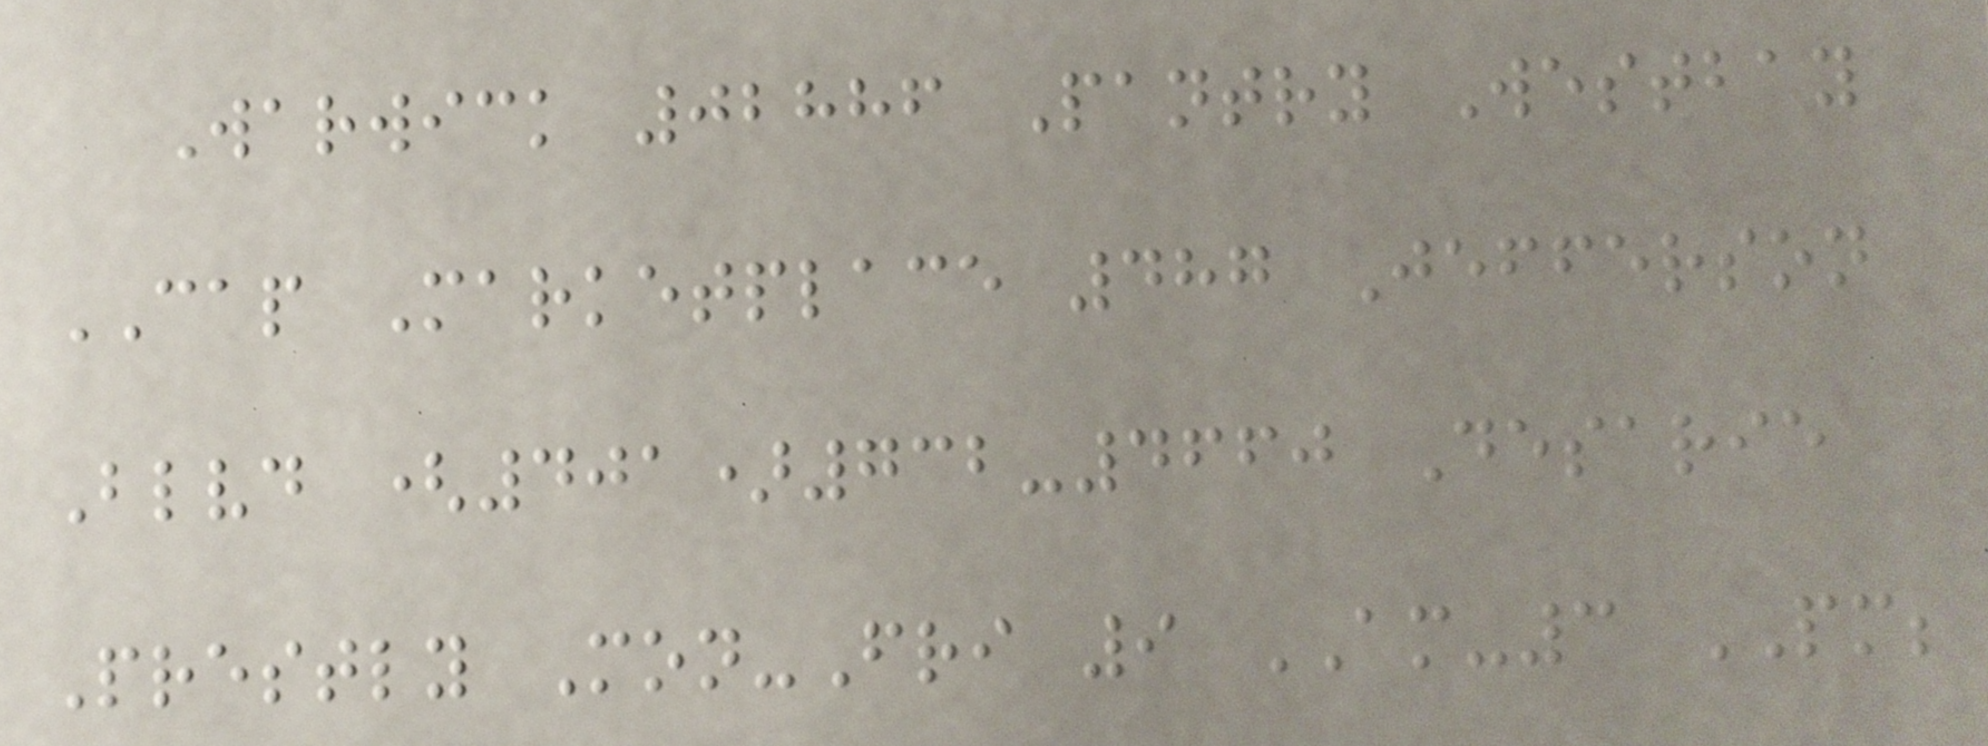Warwick 02886 Pantry Westbay
CAP Marketplace 487 Jefferson
Blvd (401)732-4660 Desarie
Prestly Mon-Fri 9 AM-3 PM;
